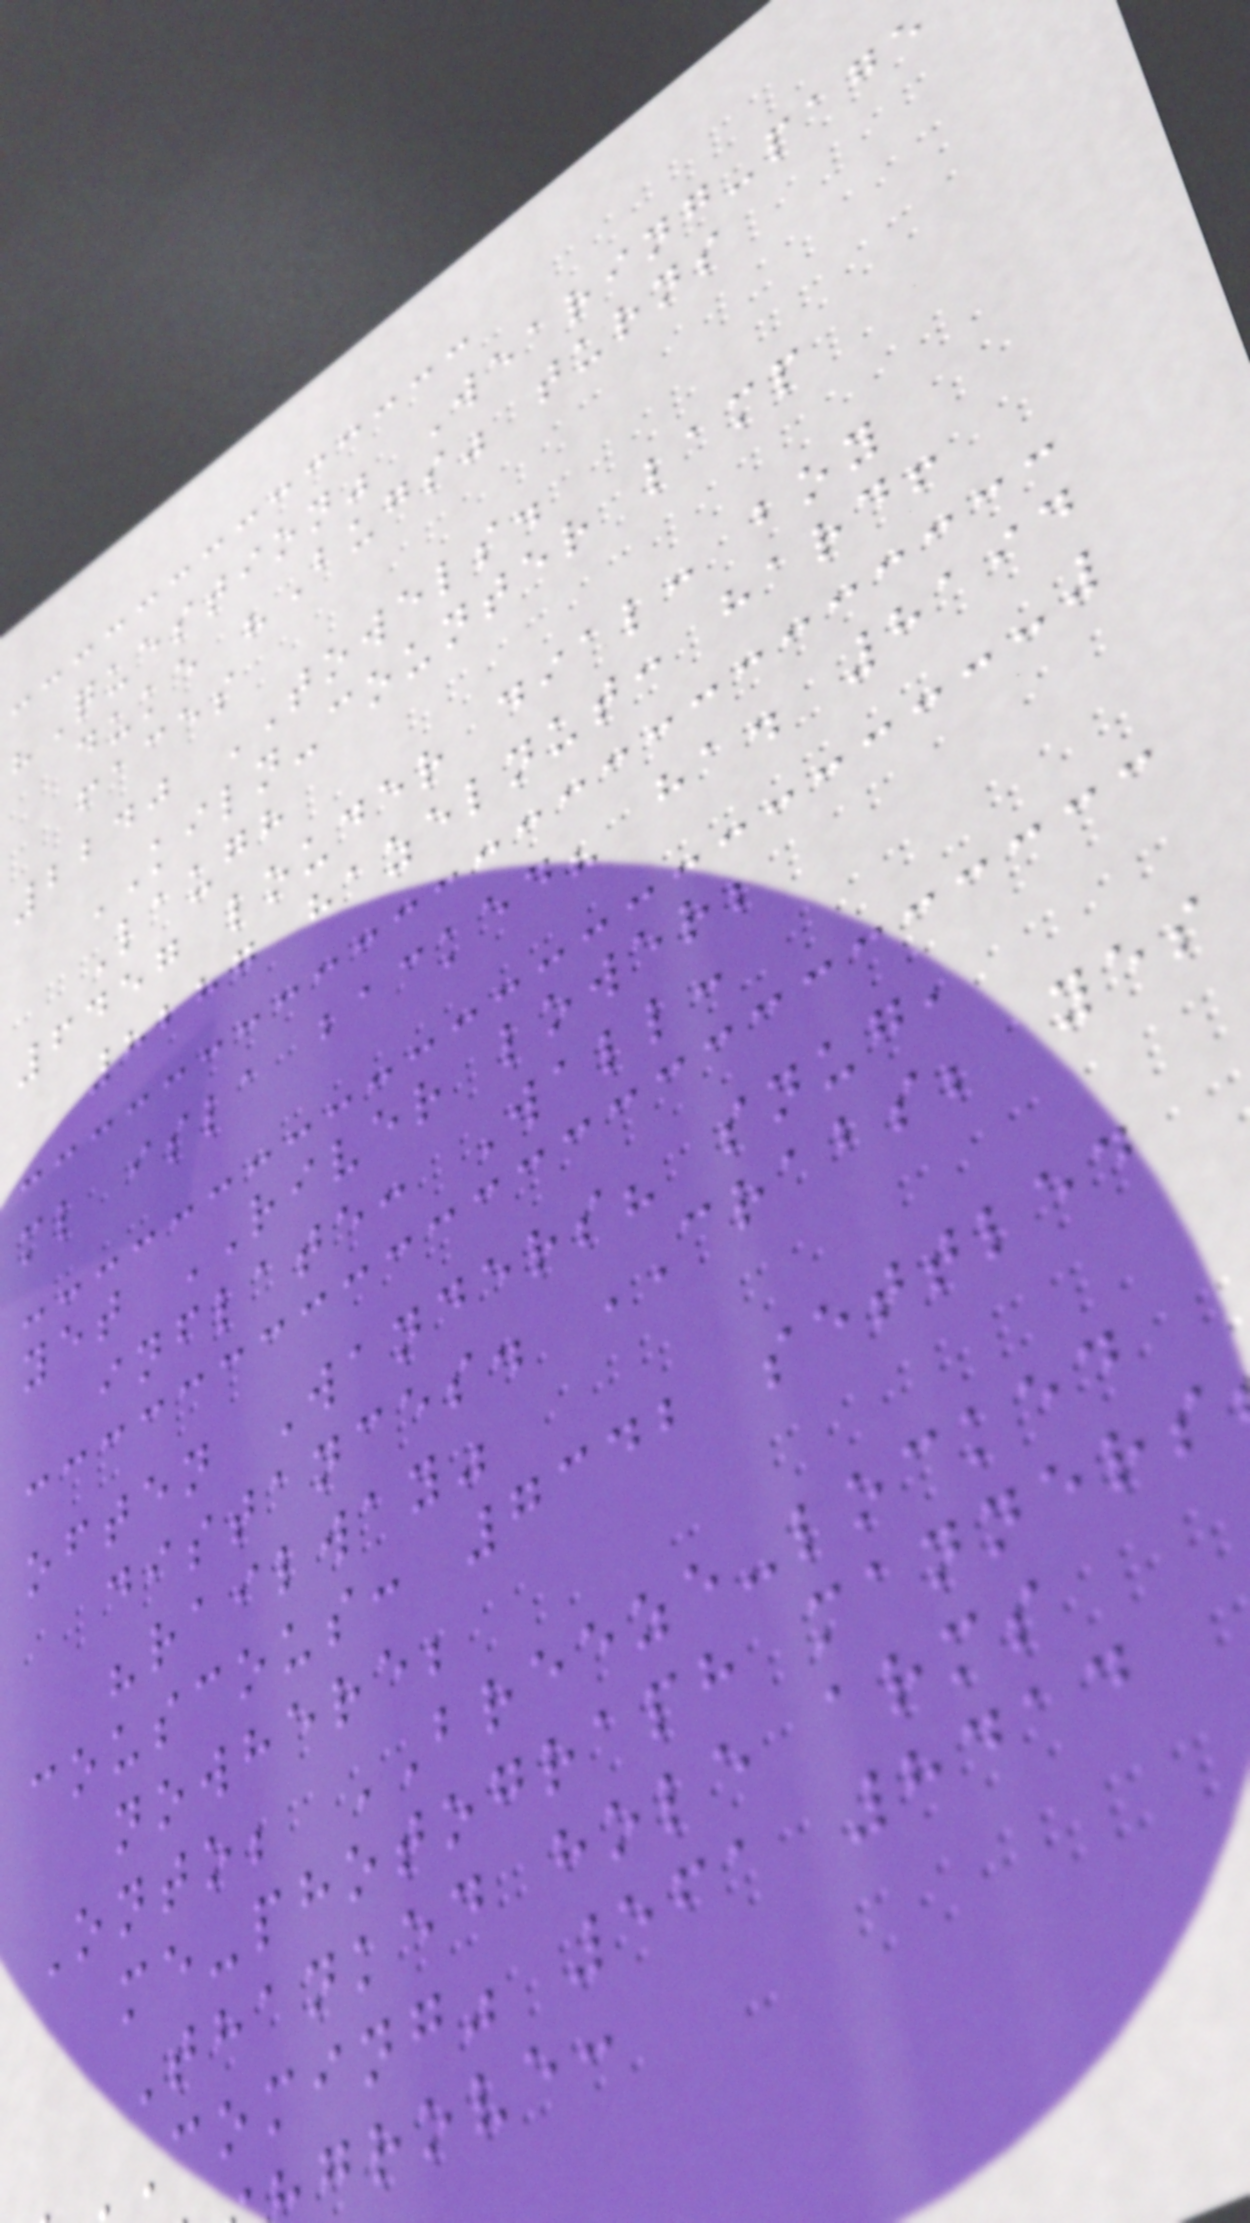"Question" Wearing-page
duke "Bugs" turns
faces
2240 TOWELS.
KILN-counter lamp
Laugh
6457 louder dial: boy
8287 hazelnut: hard!
ml isla backed? ha. 8194
yet RIVER lower;
inflate: Wall:
often Wanders? snug,
distances. CRABS; yes
"railway"
couscous: 7342 settled
nowhere;
Onto; BREEZE-locked
me-photograph manners
Thanked hole arms
coming" 561 8414
grove:
